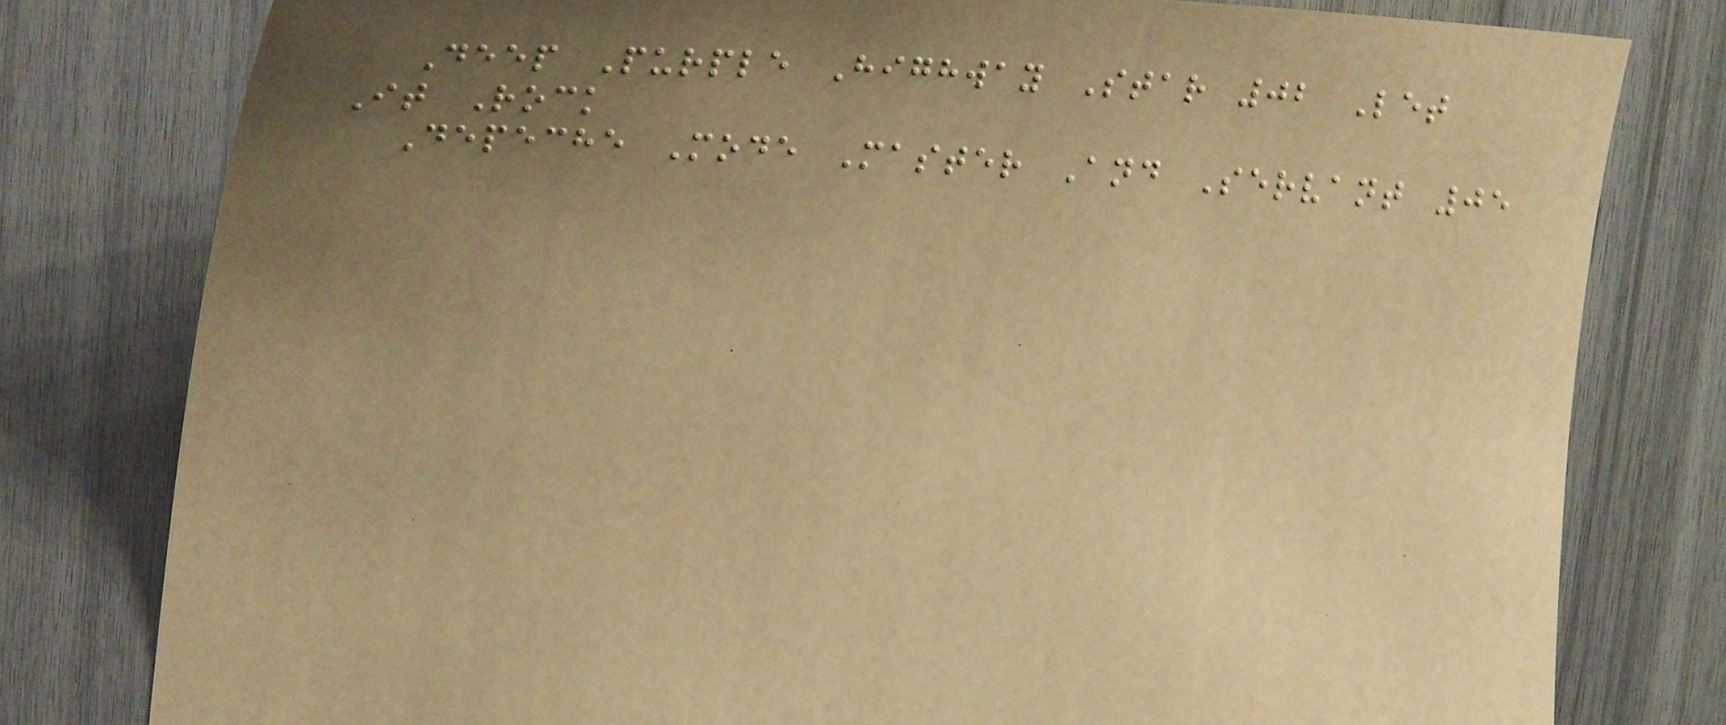Deep Purple Highway Star 02 Let
It Rock
Depeche Mode Master And Servant 05
